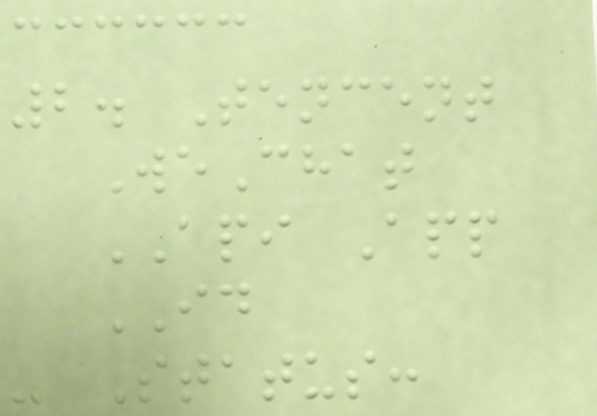2. Tencent
WeChat
API App
ID
- Status:
